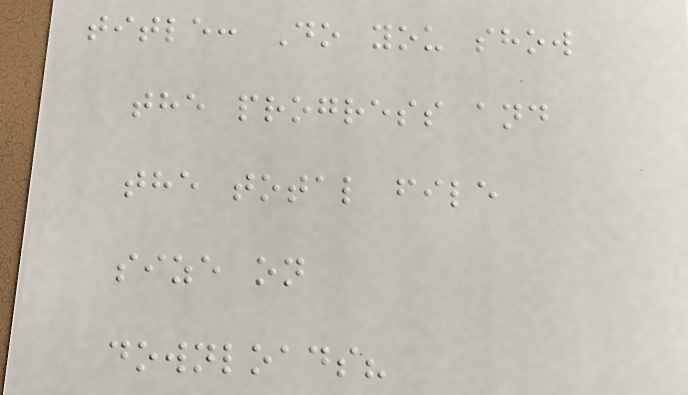title: Do you show
the progress and
the total file
size on
downloads?
